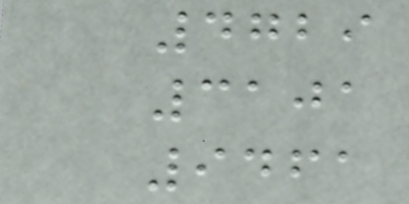4729
3101
9461
